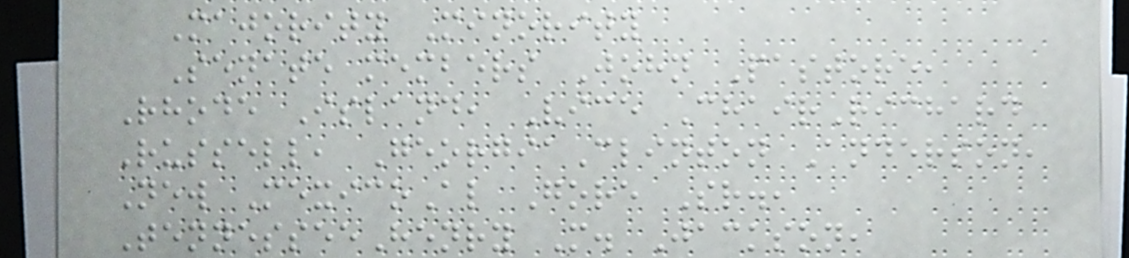Majority Minority
Senate members John Pastore,
Rhode Island, Vice ChairRichard
Russell, GeorgiaClinton Anderson,
New MexicoAl Gore Sr.,
TennesseeHenry M. Jackson,
